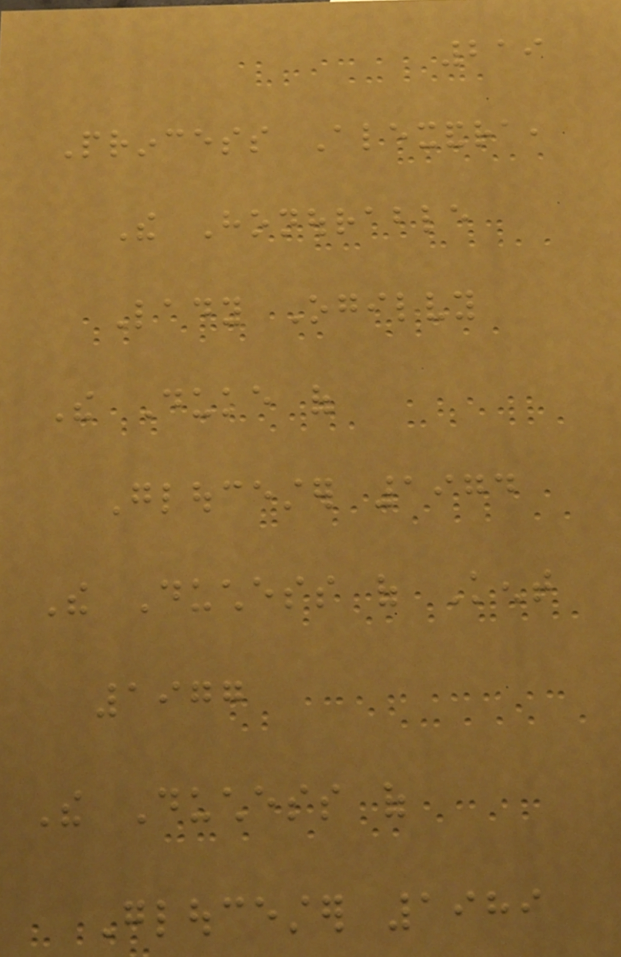219
Princess Alexandra,
The Honourable
Lady Ogilvy
The Duke of
Gloucester 1974
The Duchess of Kent
1977
The Duchess of
Gloucester 1989
